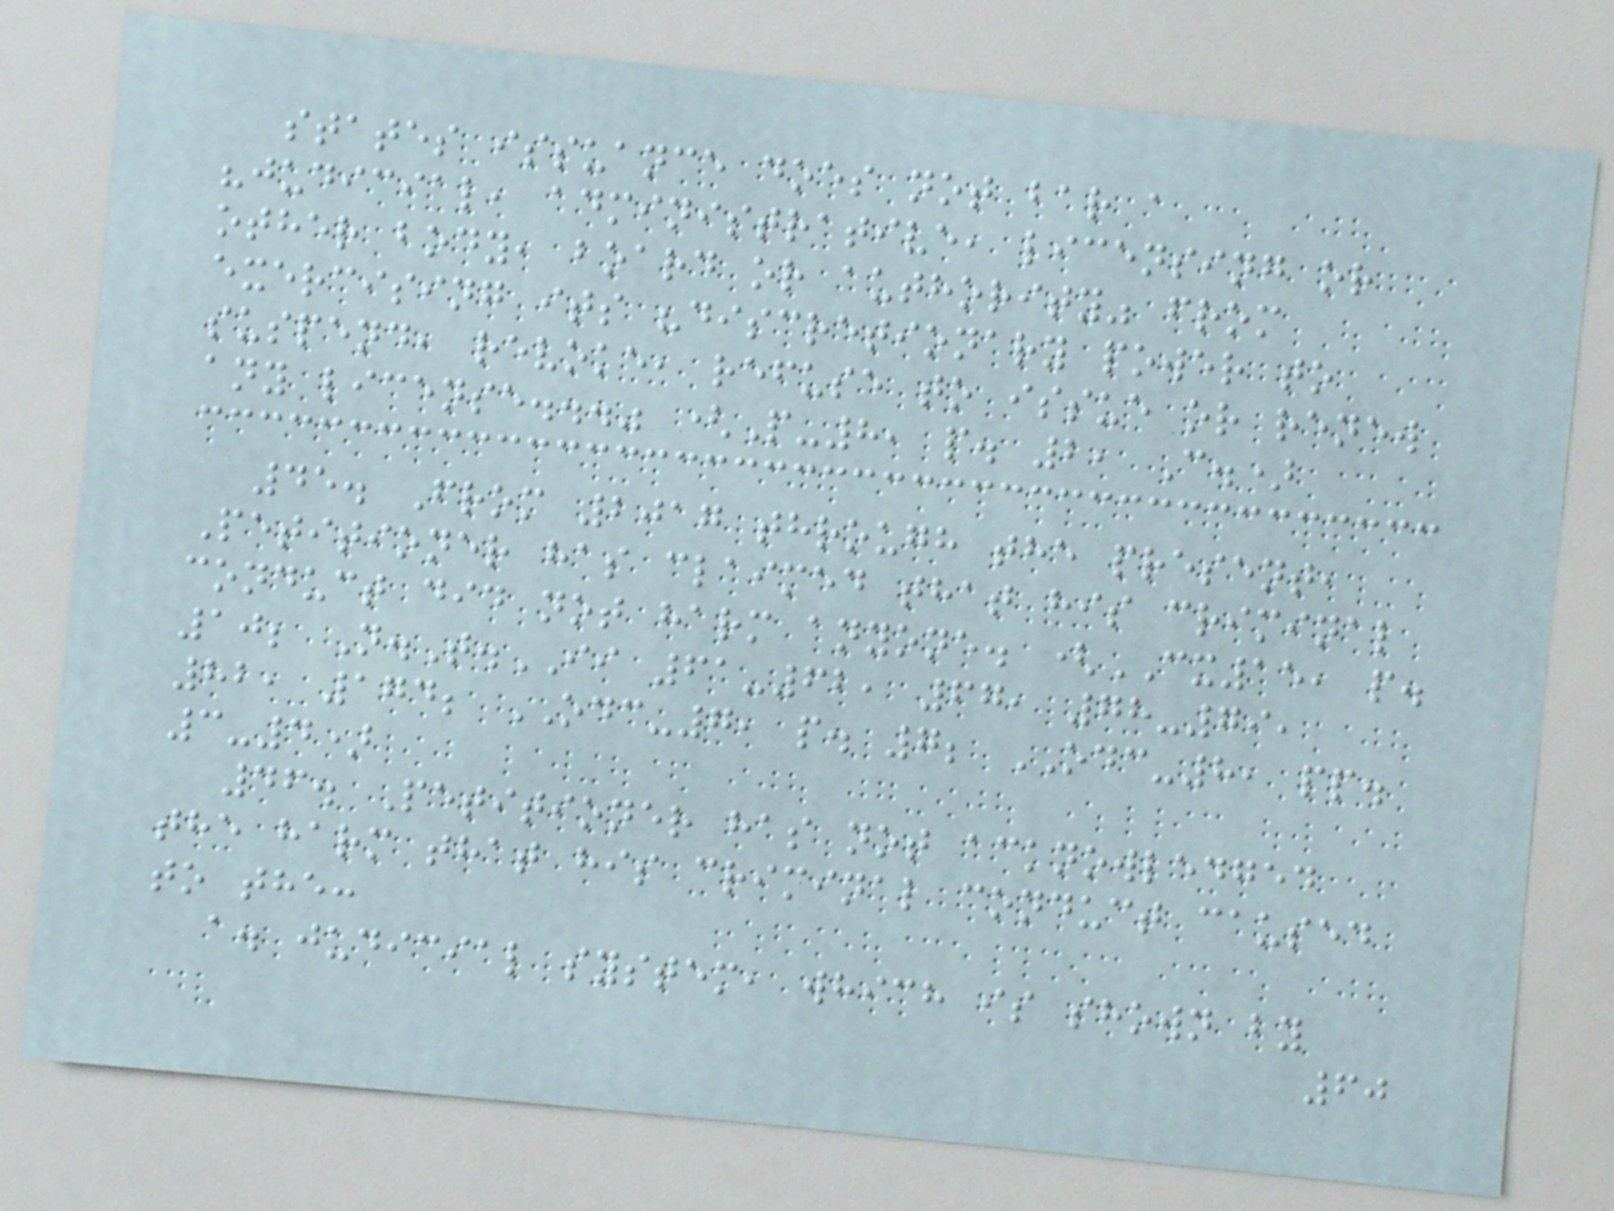states issuance does not bar a
"judicial, administrative, licensing or
other body, board or authority" from
exercising its "discretionary power to
suspend, revoke, refuse to issue or renew
any license..." (P-8, p. 2, C.)
45. From 2017 through the present,
Petitioner has claimed that his criminal
conduct did not harm anyone. (CX15, p.
10; N.T.II 61-62, 67, 78-79,
82, 174; ODC-7, p. 7; ODC-8, pp.
3-4)
46. Petitioner has not acknowledged
the harm that his criminal conduct caused
to the:
a. judicial system, which is shown by
60
